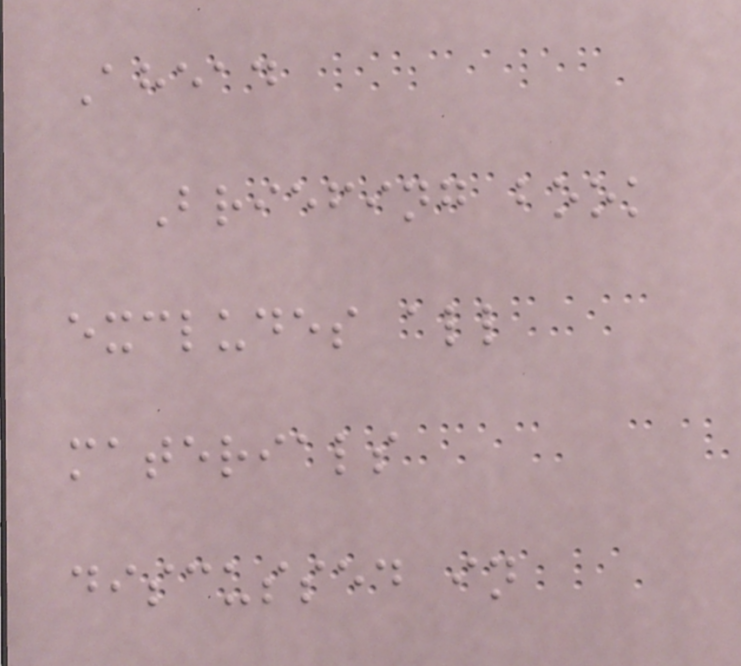Ahead
Briefing book
excludes all
materials
discussed in
